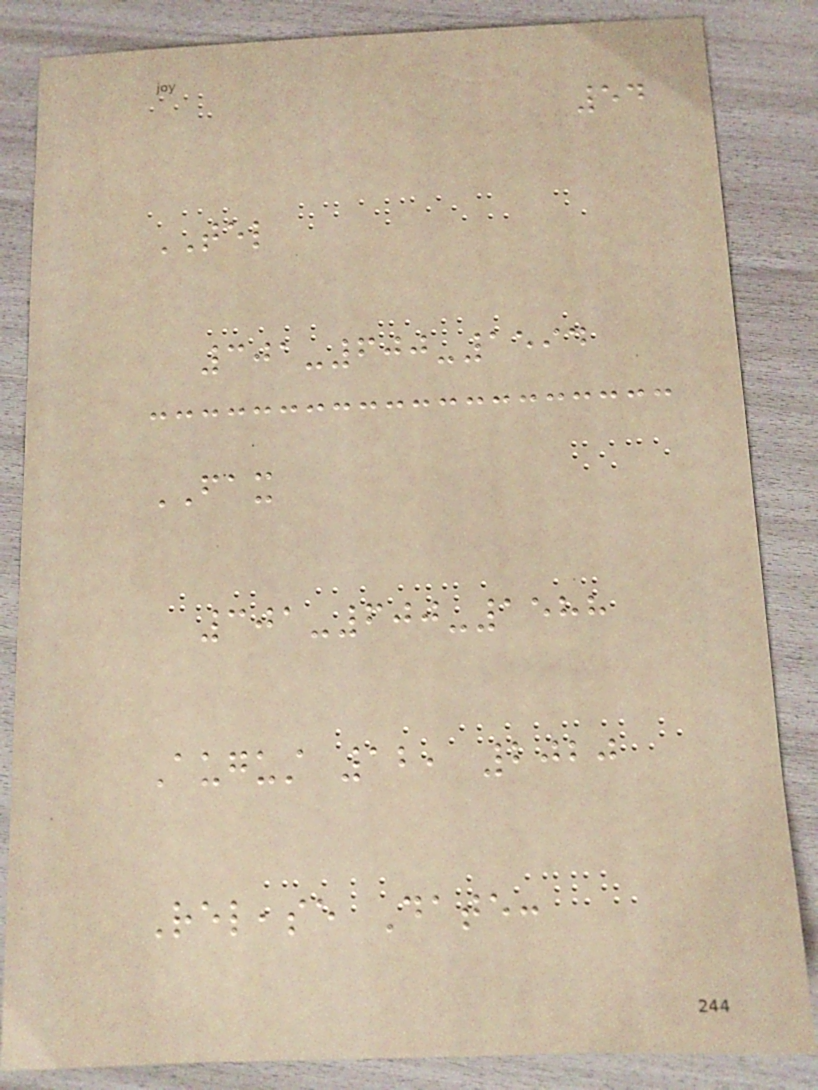54
TEL
301-600-1594
FAX
301-600-1588
August 12, 2020
Release Date:
